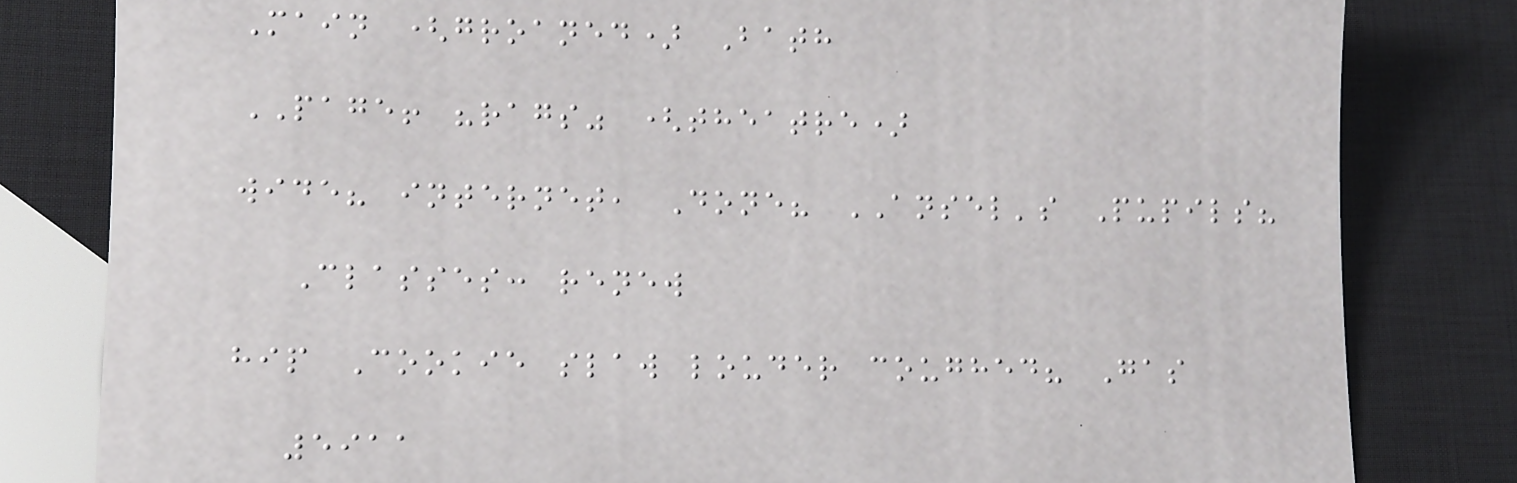Main (groaned) Bath
PAGE! "rags" (theatre)
wide? internet, Done? ANSEL's Pupils?
Classes: renew
hip Cookie slaw louder coughed? Gas
5911
